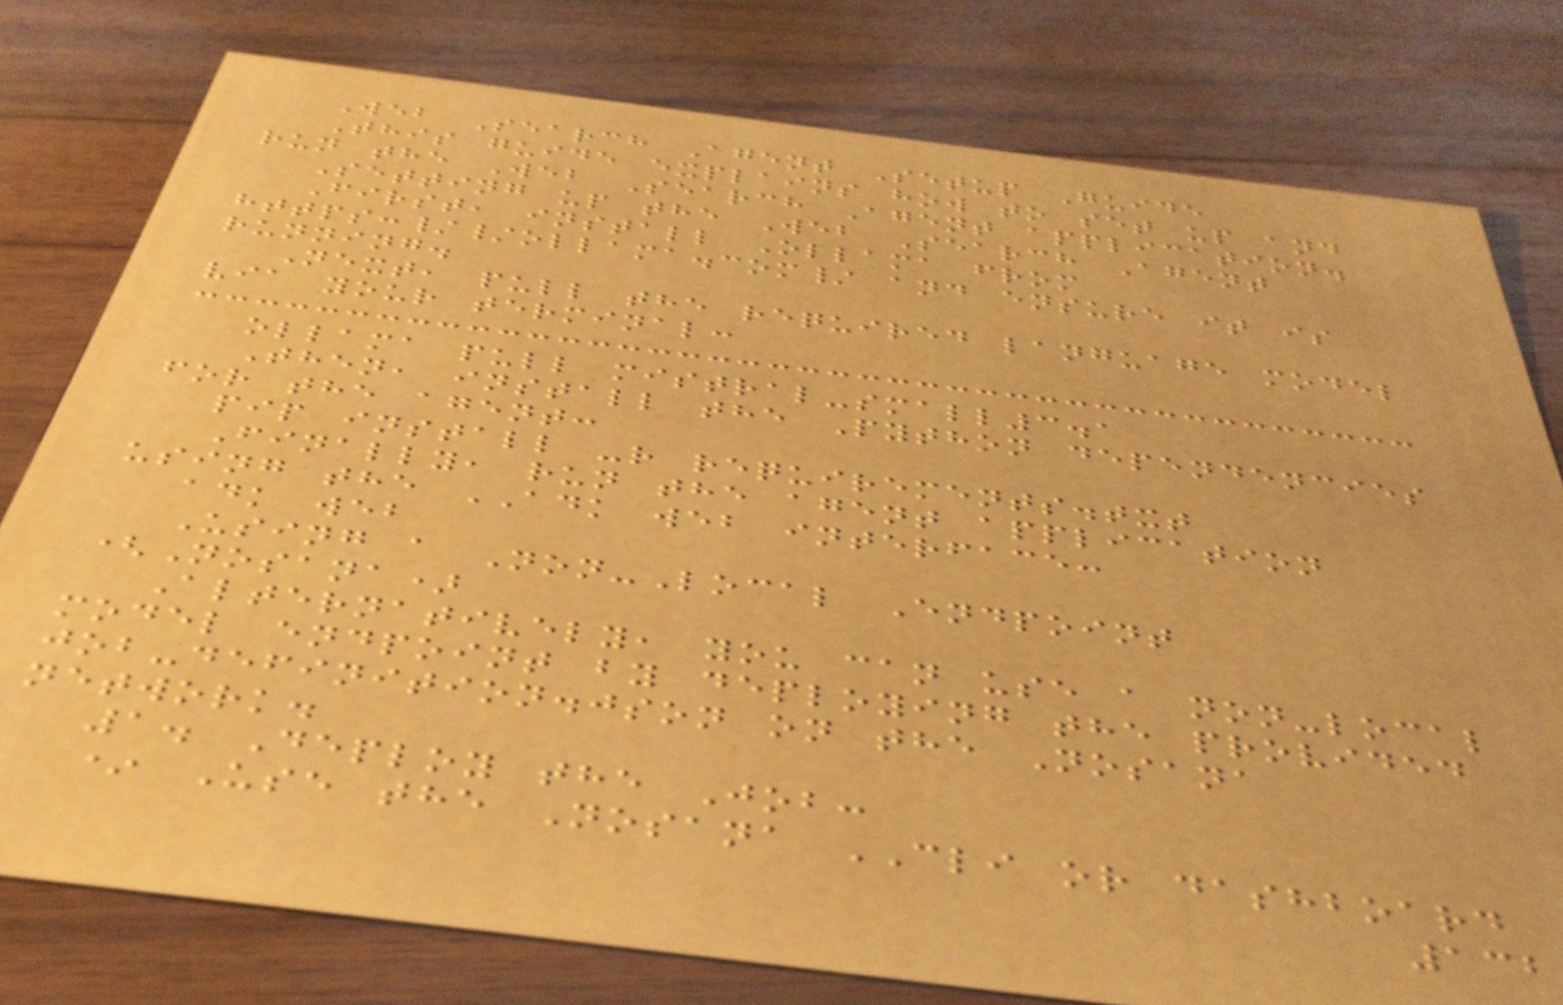Web Search Agent Setup Guide
This guide explains how to set up and
run the Web Search Agent application.
Setting up the Web Search Agent
First, install Ollama from
https://ollama.com/ and ensure it is
running.
Next, pull the required language model
via your terminal:
ollama pull mistral-small3.1
Then, install the Python dependencies
for the agent:
pip install -r requirements.txt
Finally, run the agent application
using the ADK web interface:
adk web
Using a Non-Local Endpoint
(Nosana)
Alternatively, you can use a non-local
model endpoint by deploying the provided
job-definition.json on the Nosana
network.
1. Deploy the Job:
* Use the Nosana CLI or dashboard
132
